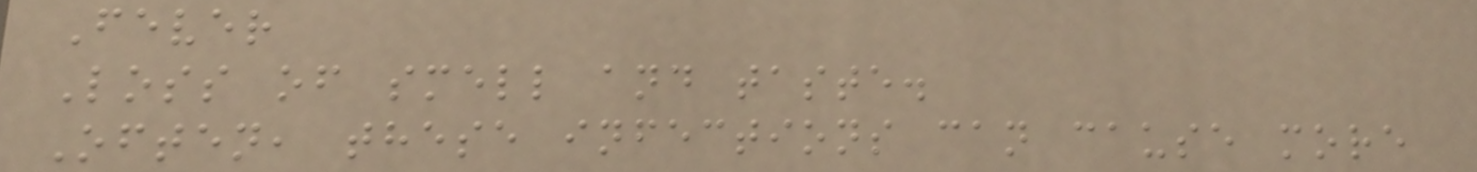Fever
Loss of smell and taste.
Often, these infections can cause more
